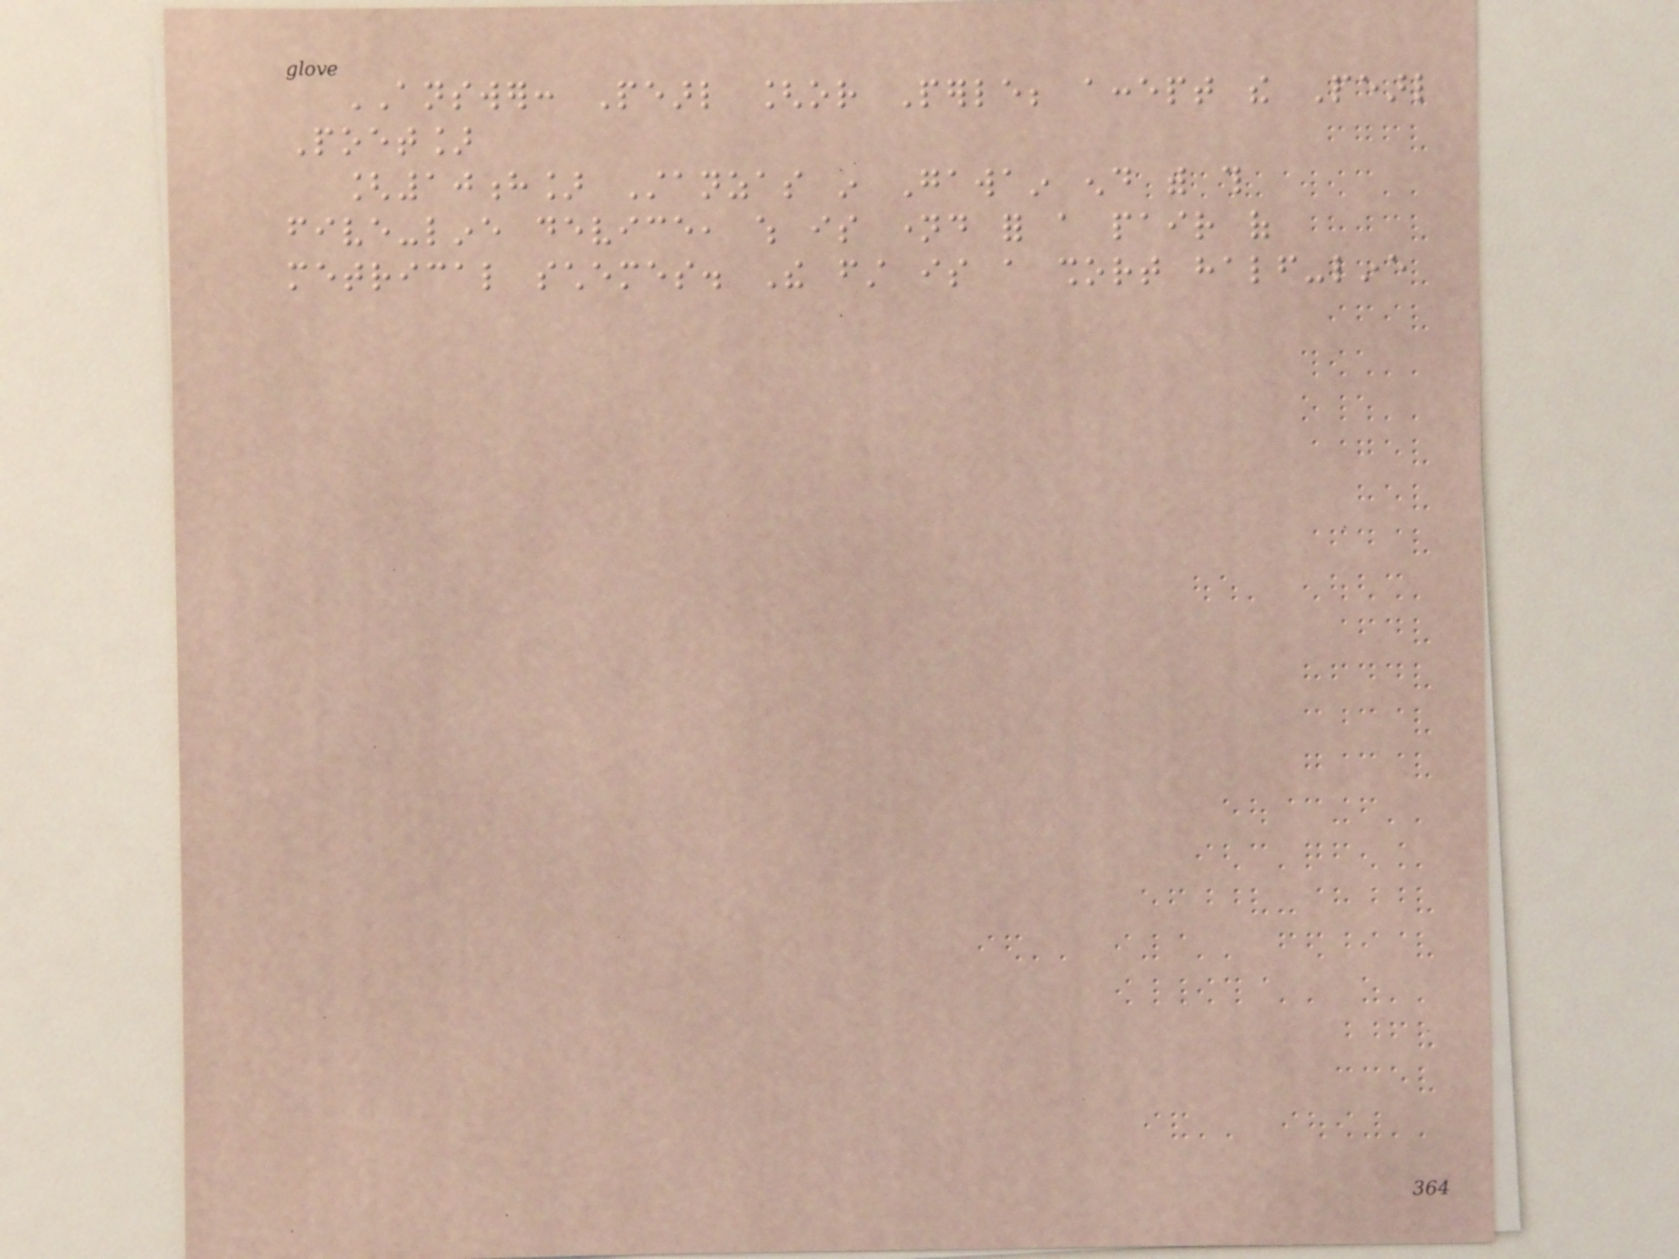ANSWER: Pearl [or Perle; accept the Pearl
Poet]
[10h] Stanzas in Gawain end with this
five-line device, which is named for a pair of
metrical schemes. The first is a short half-line
